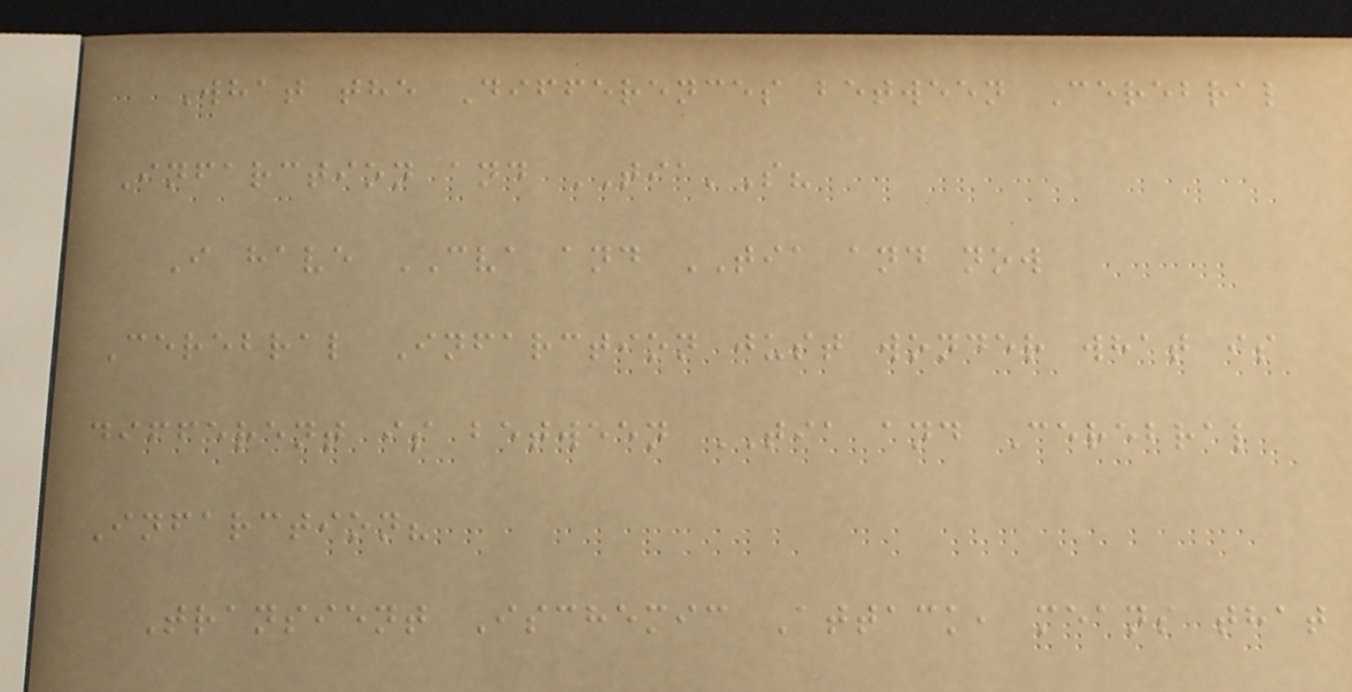What the Differences between Cerebral
Infarction and TIA'S?
I have CVA and TIA and now
Cerebral Infarction just wonder what is
different is between TIA and Cerebral
Infarction?
Transient Ischemic Attack, means that
